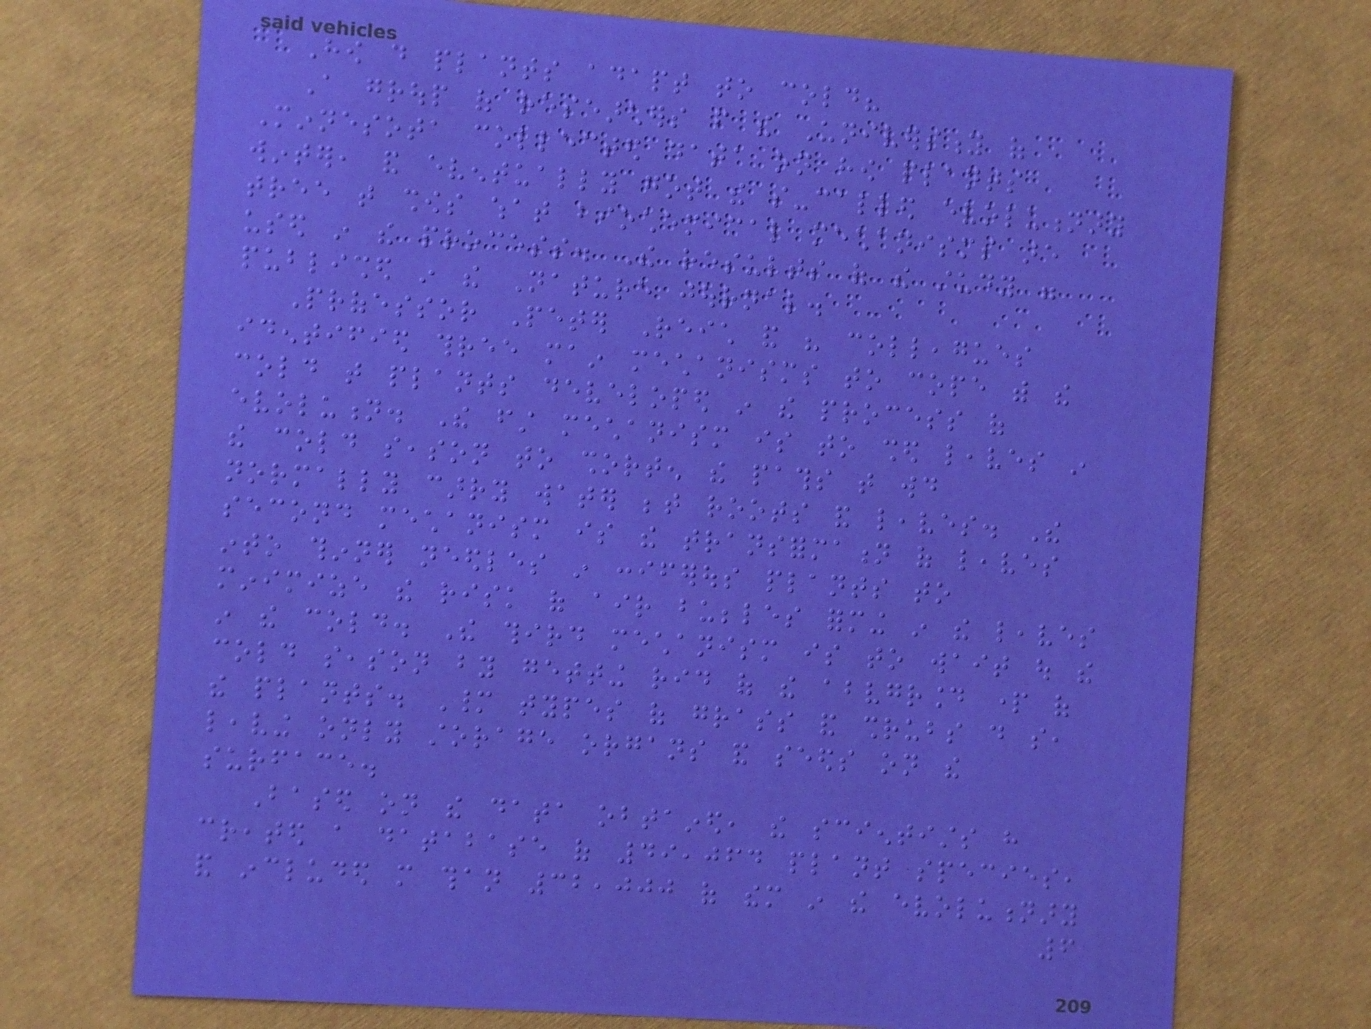How do plants adapt to cold?
A group of researchers from the University of
Minnesota collected data on how plants
winter, and eventually got the so-called evolutionary
tree that shows what biochemical mechanisms are
used in the process. The results of the study were
published in the Nature journal.
Professor Peter Reich and his colleagues
identified three main mechanisms to cope with the
cold that plants developed in the process of
evolution. The first mechanism is to shed leaves in
the cold season to shorten the paths that would
normally carry water between roots and leaves. The
second mechanism is the transformation of leaves
into thinner needles in coniferous plants to
minimize the risk of air bubbles forming in the leaves
in the cold. The third mechanism is to wait out the
cold season by getting rid of the aboveground part of
the plants. Many types of grass and shrubs do so,
leaving only storage organs and seeds on the
surface.
Based on the data obtained, the scientists have
created a database of 49,064 plant species,
and included more than 32,000 of them in the evolutionary
6
